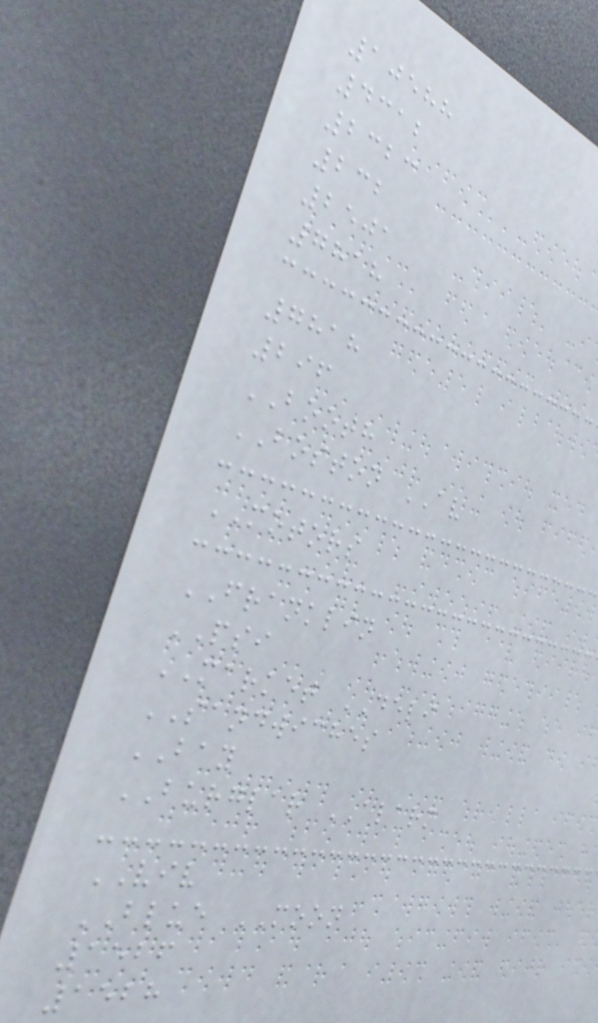10588
4312
2323
232
2501
7818
7818
296
BOOTH
BOSTON AV
MOTORS
FRANKLIN
PSI
MARKET DELI
SANDWICHES
BAY
BURGLAR ALARM
VIV
BLUE MOON
1526
1528
